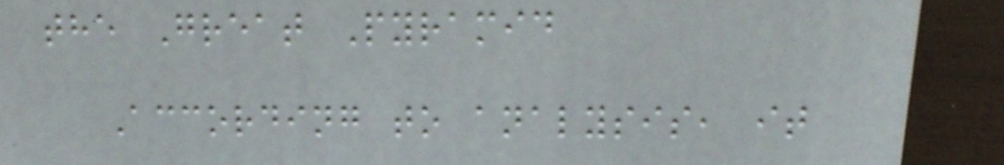the Great Pyramid
According to analysis, it
